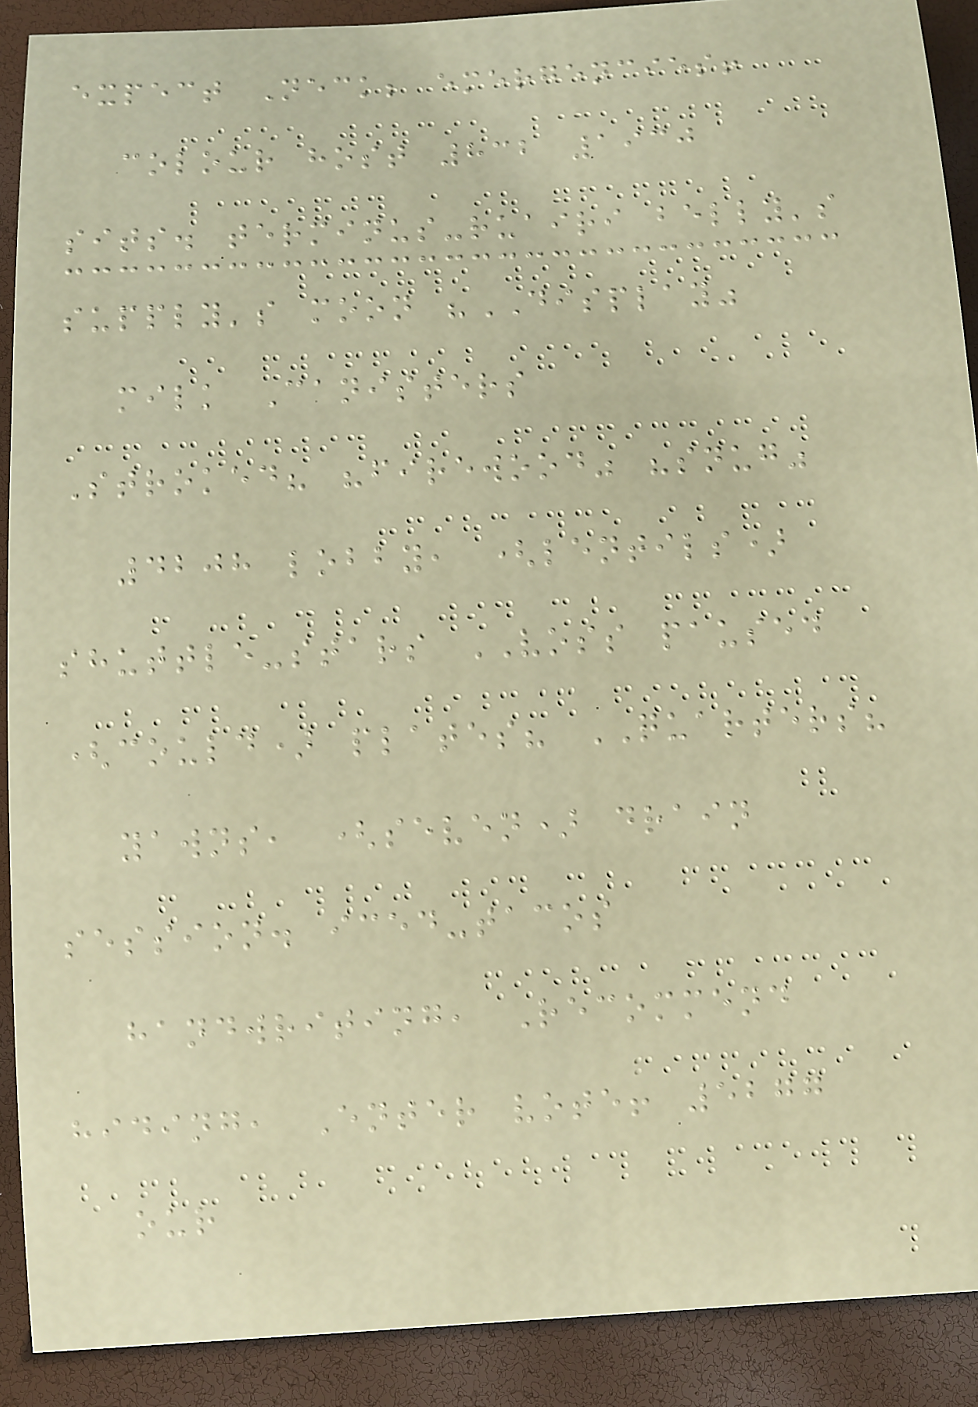expect Neck; emergencies!
colour host 832 1930
sits. terminus-ruairi belly's
supply's moon "DISPLAY"
milk Canisters
Stroked? "firewood" "snug"
4208 lobby, (lentils)
shuttle-stars VOSS paused
(could) plates? QUARTERS?
yawns, (seven) drain
session. iced-tacos
handwriting, Recommend
hiding, Enter vote! 5277
our
